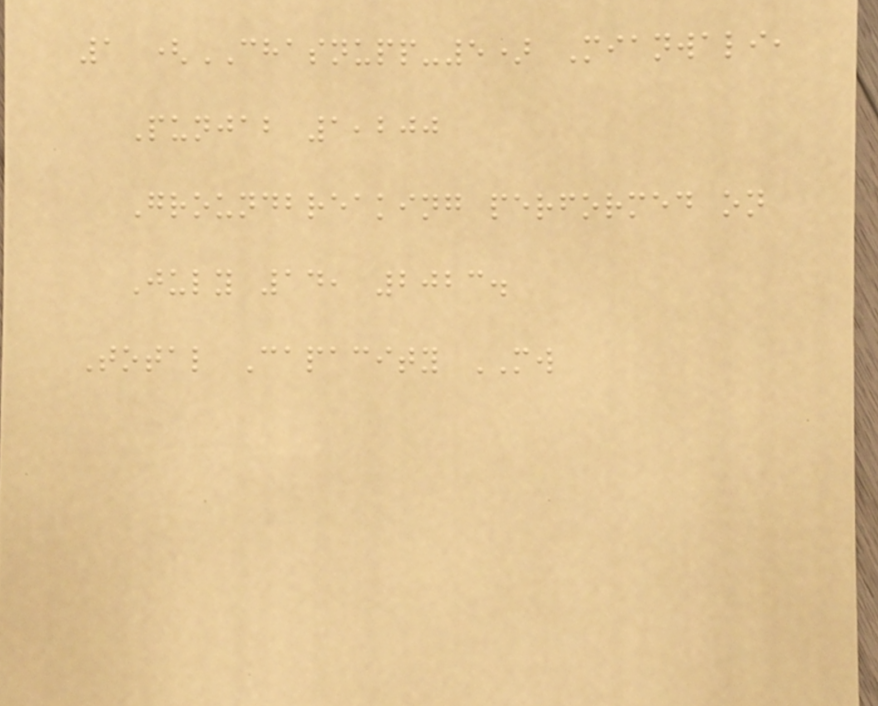1 (CHASNUPP-5) Mianwali,
Punjab 1,200
Groundbreaking performed on
July 14, 2023.
Total Capacity MW
